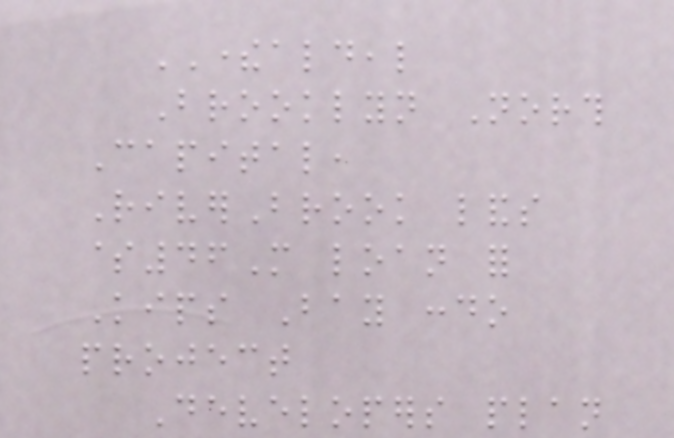THEREALDEAL
Brooklyn North
Capital,
RiverBrook lands
$46M loan for
Kips Bay condo
project
Developers plan
